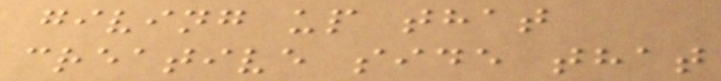giving up that
creative side that
